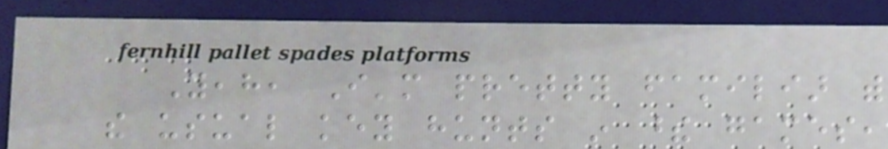Yeah, I'm pretty familiar with
the usual key hunts in these games,
